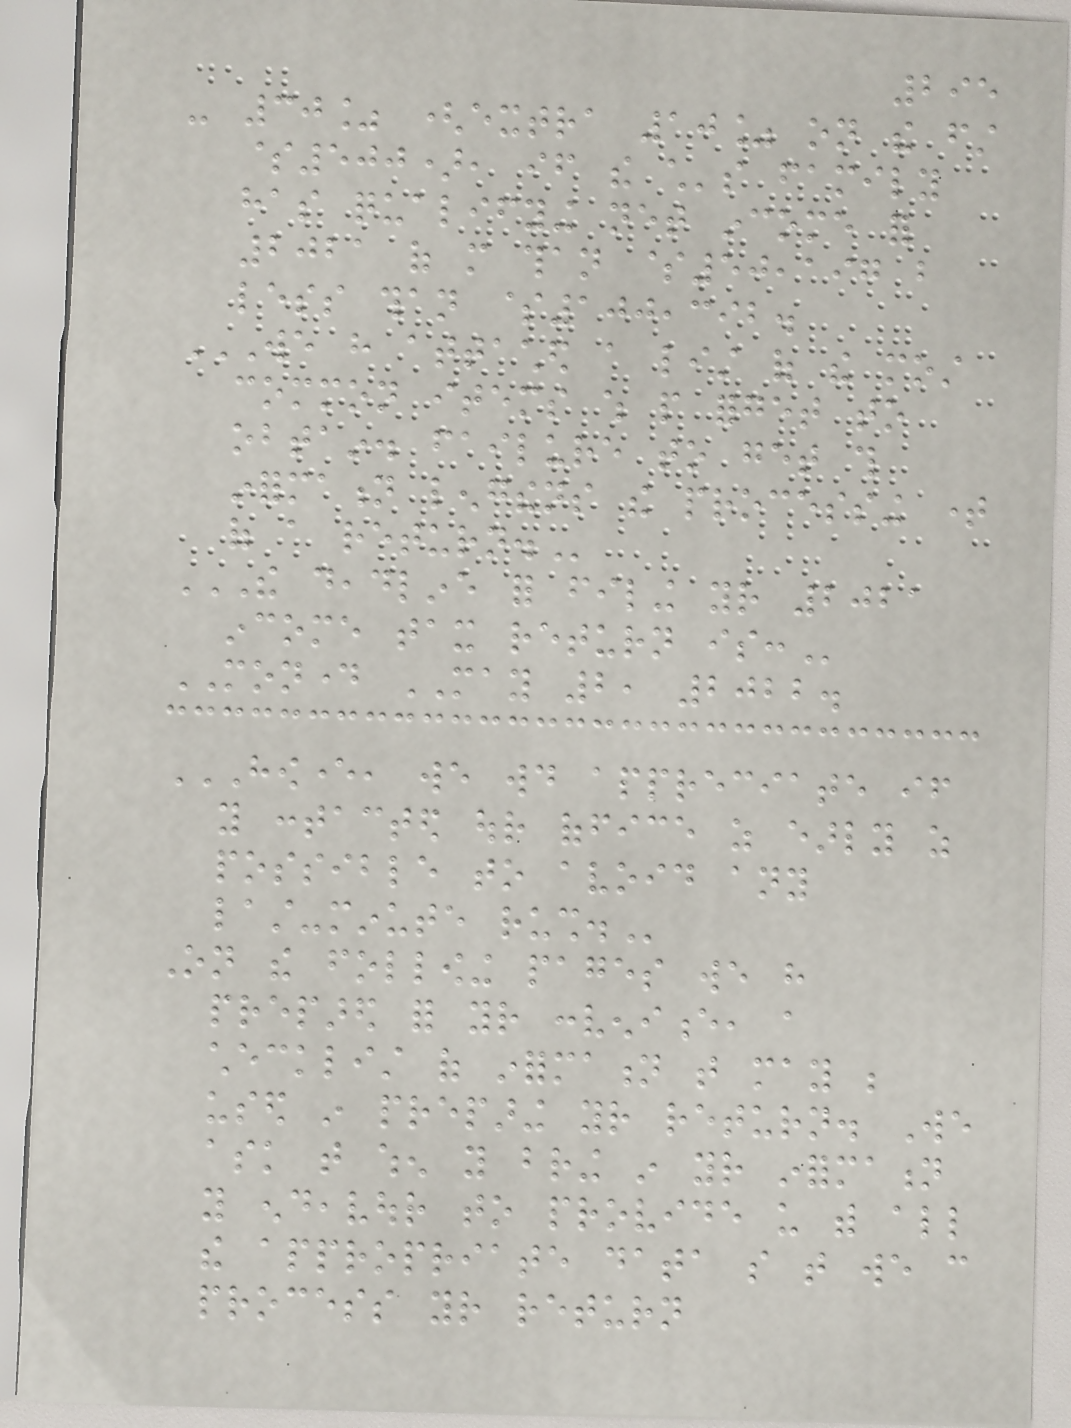295
- 30% (extra 10% on the first
$500), if the child's family
has qualifying net income for
2021 of more than $50,197 but
less than $100,392.
WE HAVE ATTACHED A LIST OF THE MOST
COMMON ITEMS WHICH PEOPLE FORGET TO
OBTAIN. FAILURE TO GET THIS
INFORMATION LENGTHENS THE PROCESSING TIME
OF A RETURN.
THE DEADLINE FOR FILING YOUR 2021
INCOME TAX RETURN IS:
MONDAY MAY 2, 2022.
HOWEVER, WE WOULD APPRECIATE IF
YOU CONTACTED OUR OFFICE AS EARLY AS
POSSIBLE TO AVOID ANY
LAST-MINUTE RUSH.
On the following pages we have
prepared for your convenience, a
checklist of information that may be
used in preparing your return. We
ask that when you bring in your information
you endeavour to provide us with all
the appropriate data so that we can
process your return
